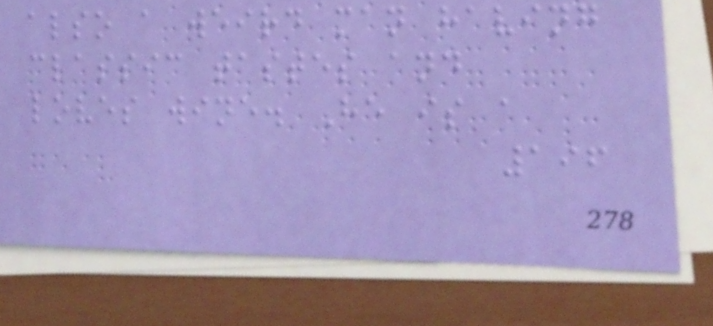also a weird man having
classic tastes and
loves wine. He is a
196
